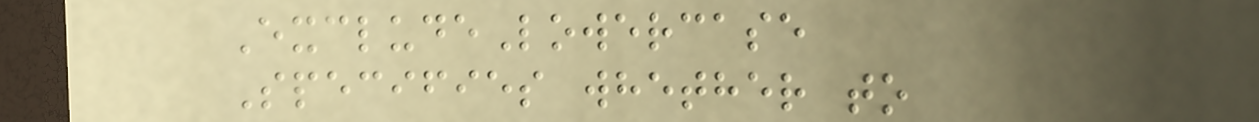ExcludeLowercase
Specifies whether to
